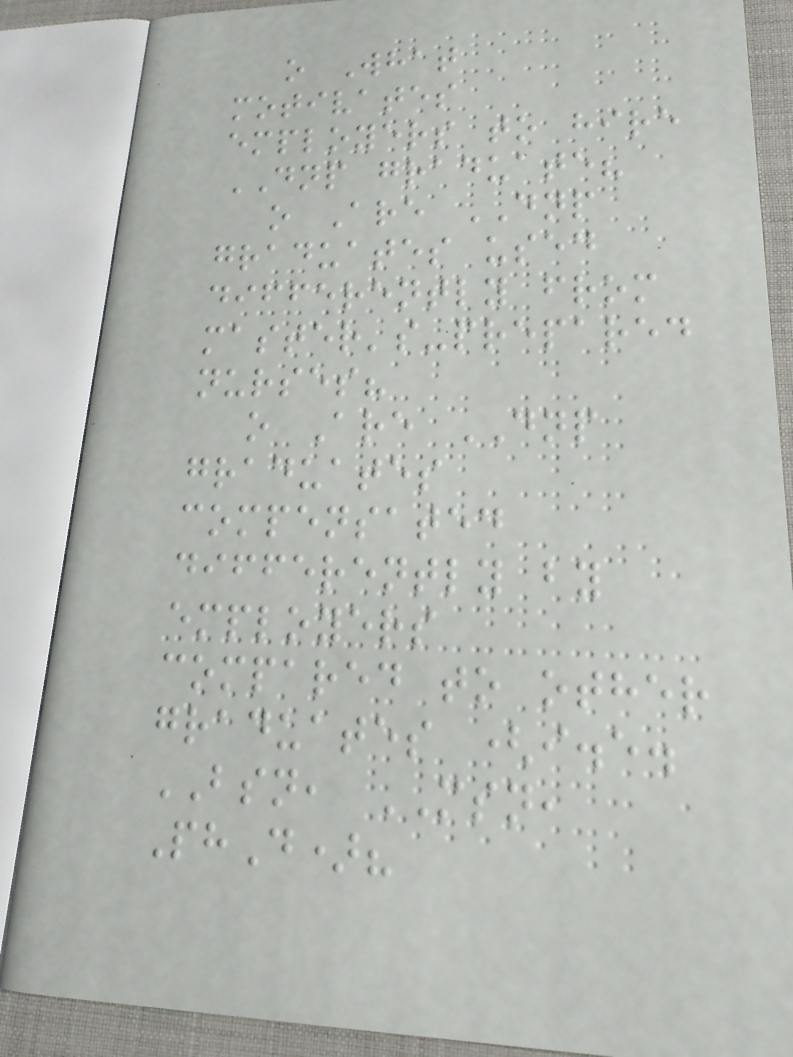o What
motivates
employers to hire
DNP graduate?
o Are DNP
graduates used
differently from
master's-prepared
nurses?
o Are DNP
graduates
compensated
differently by
employers
compared to other
graduates (i.e.
BSN, MSN,
PhD)?
